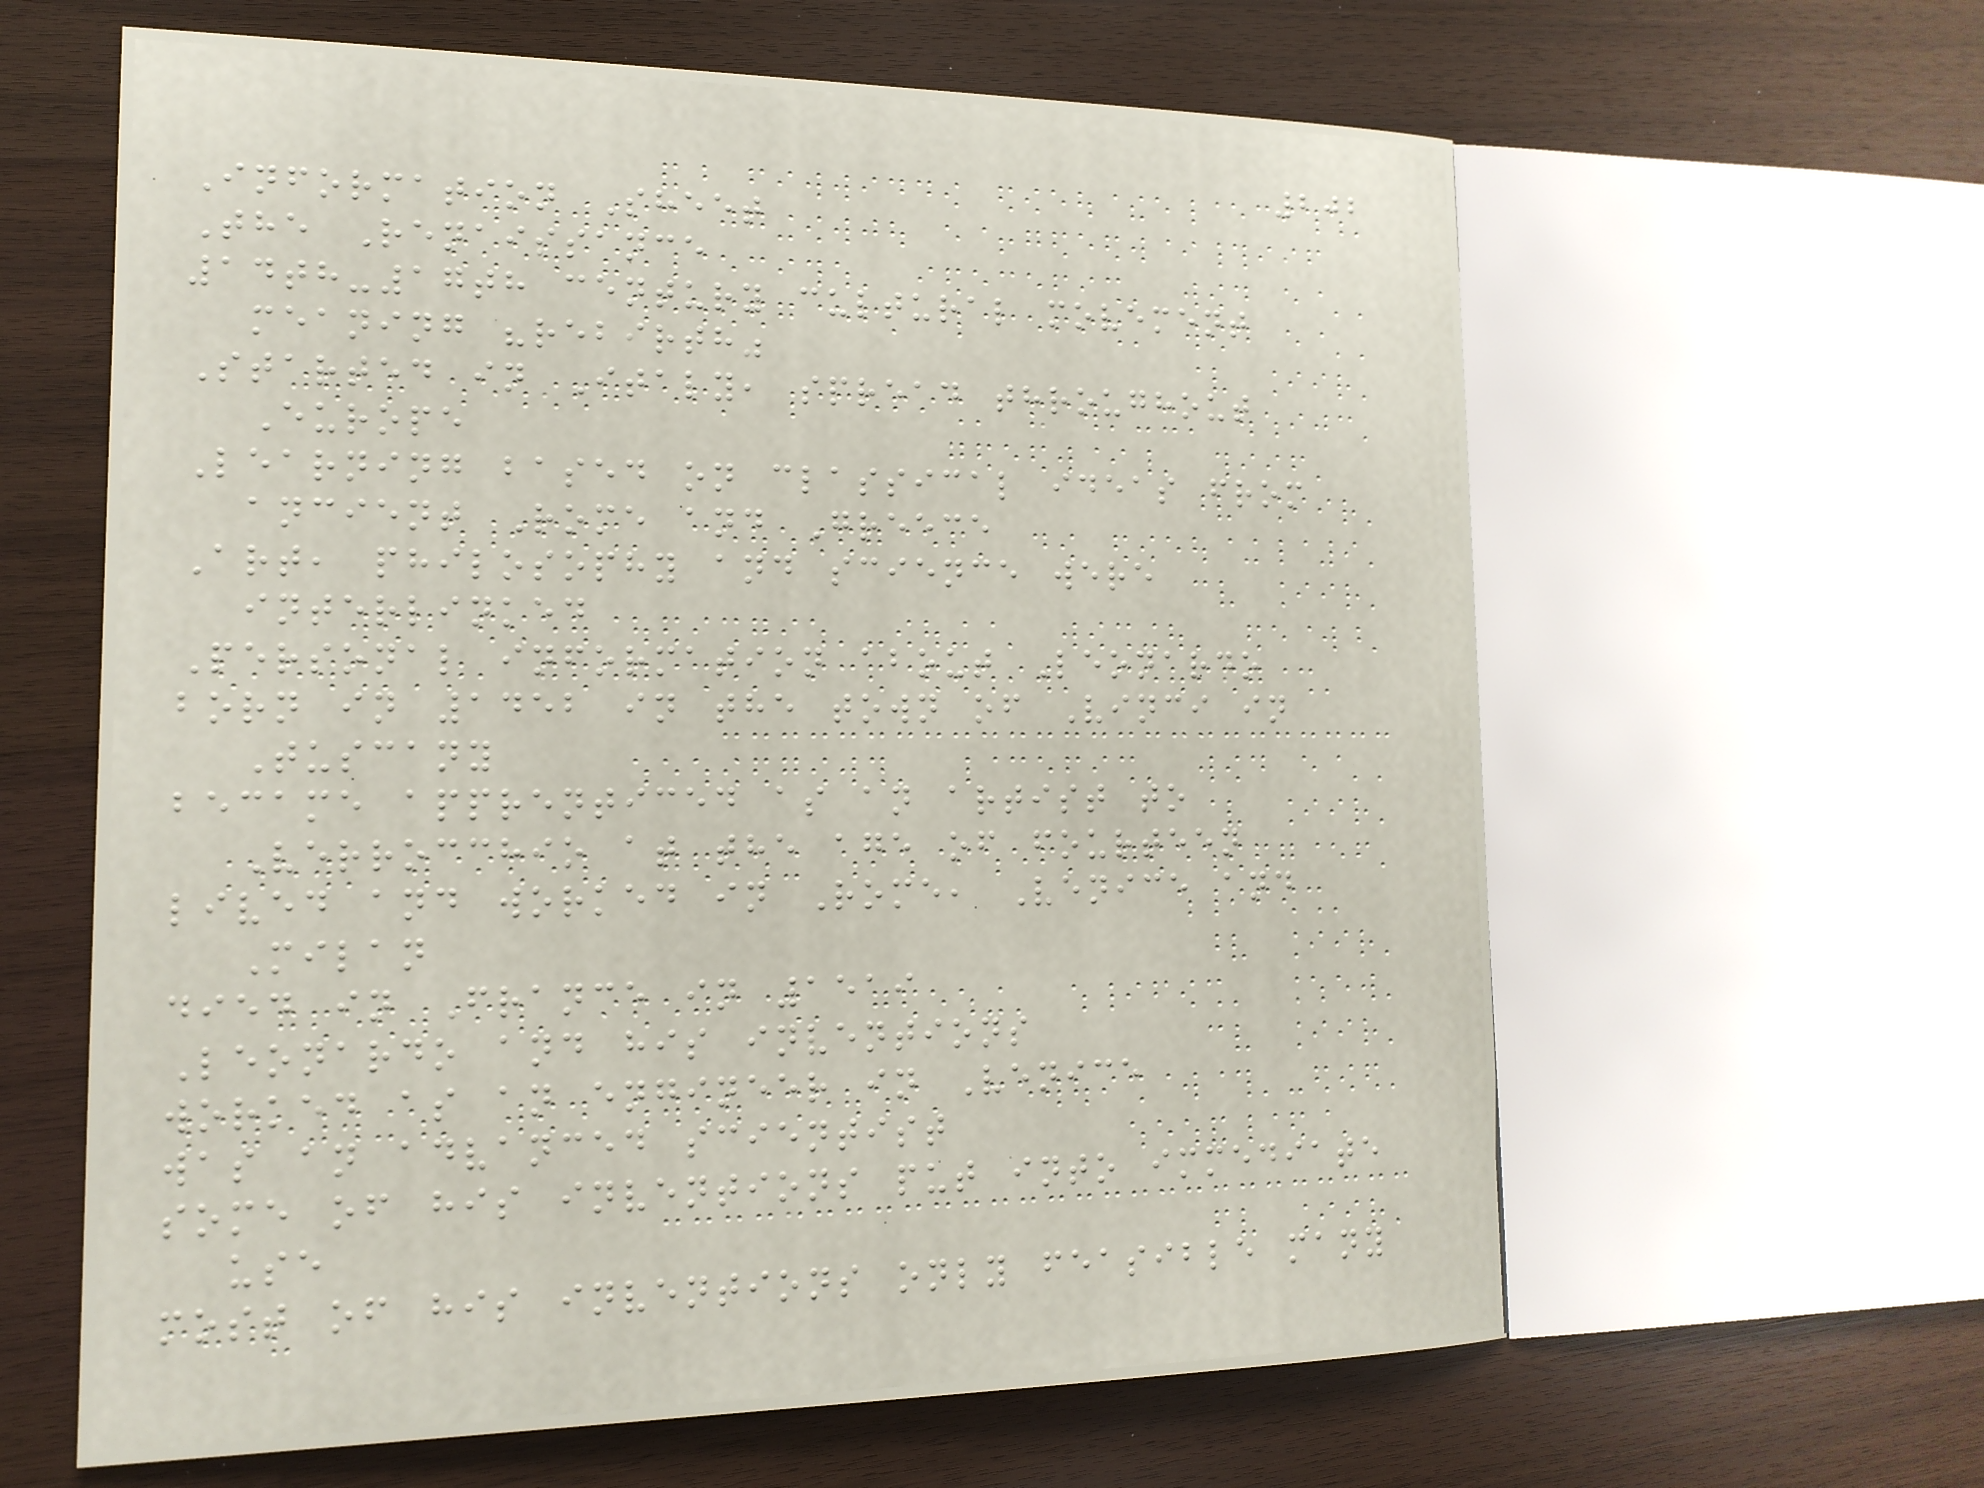202
Information Sheet
The Renaissance
14th-17th century cultural movement
meaning "rebirth"
Started in Italy, spread throughout
Europe
Learning based on classical ideas from
ancient Rome and Greece
Art, philosophy and science were
interlinked
Personal information about Leonardo
born in 1452 in the town of Vinci in
Tuscany
became apprenticed as an artist to
Verrocchio at the age of fourteen
lived and worked in Rome, Venice and
Milan
died in France in 1519
Leonardo and his inventions
worked as an engineer in Venice
was an advanced scientist
some of his inventions put into immediate
use
most of his inventions only feasible many
